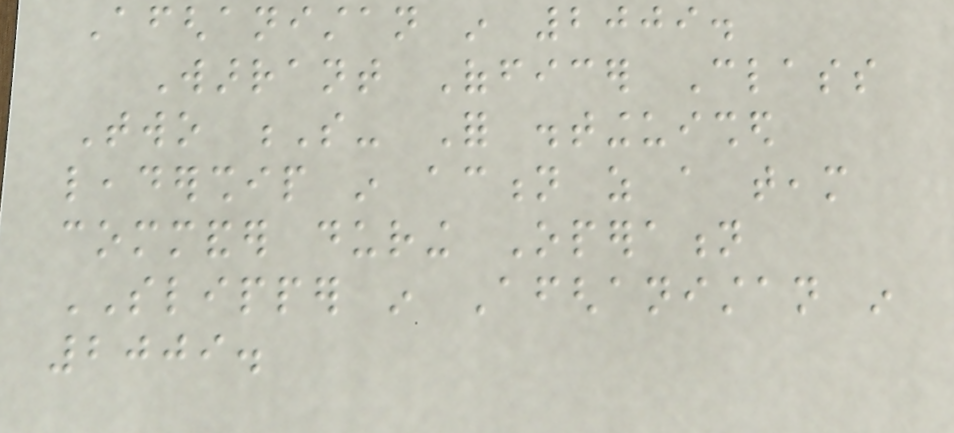Afghanistan in 2009.
Warrant Officer Class
Two S- For distinguished
leadership in action as a team
commander during Operation
SLIPPER in Afghanistan in
2009.
